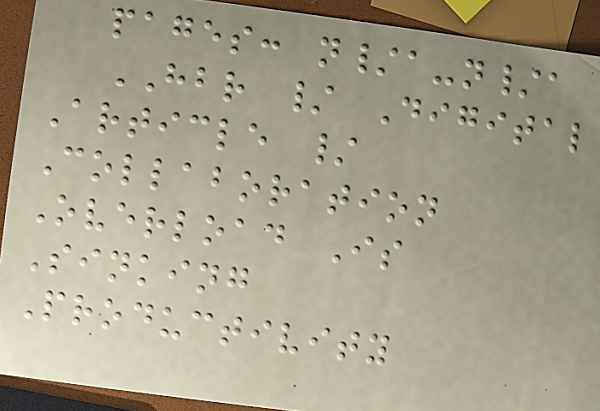pages: n/a-n/a
HBR / Digital
Article /
Collaboration
Overload Is
Sinking
Productivity
